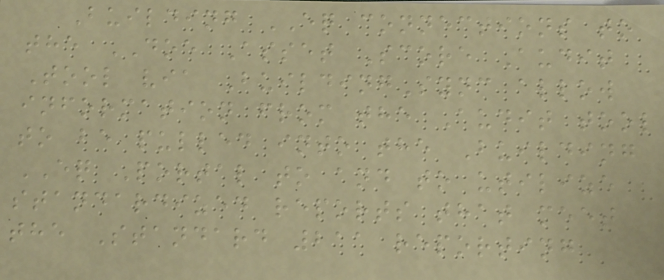Building EQ connections to
the DOE Asset Score Audit
Tool via BuildingSync allow
information from the Audit tool
to be pulled into the Building
EQ Portal to and to utilize
standardized reports that meet
the Standard 211 reporting
